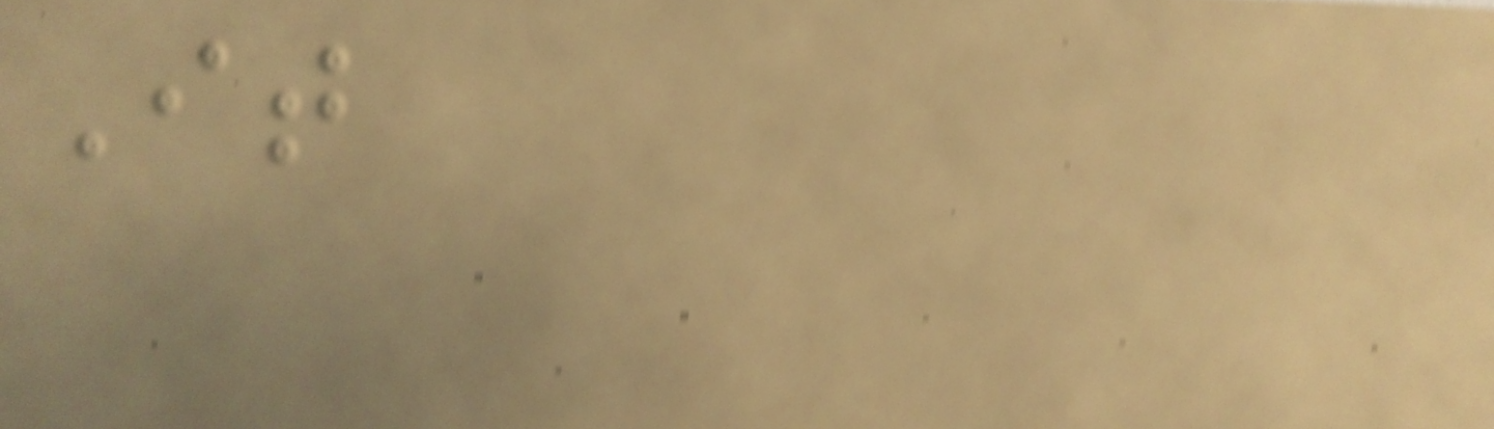It
